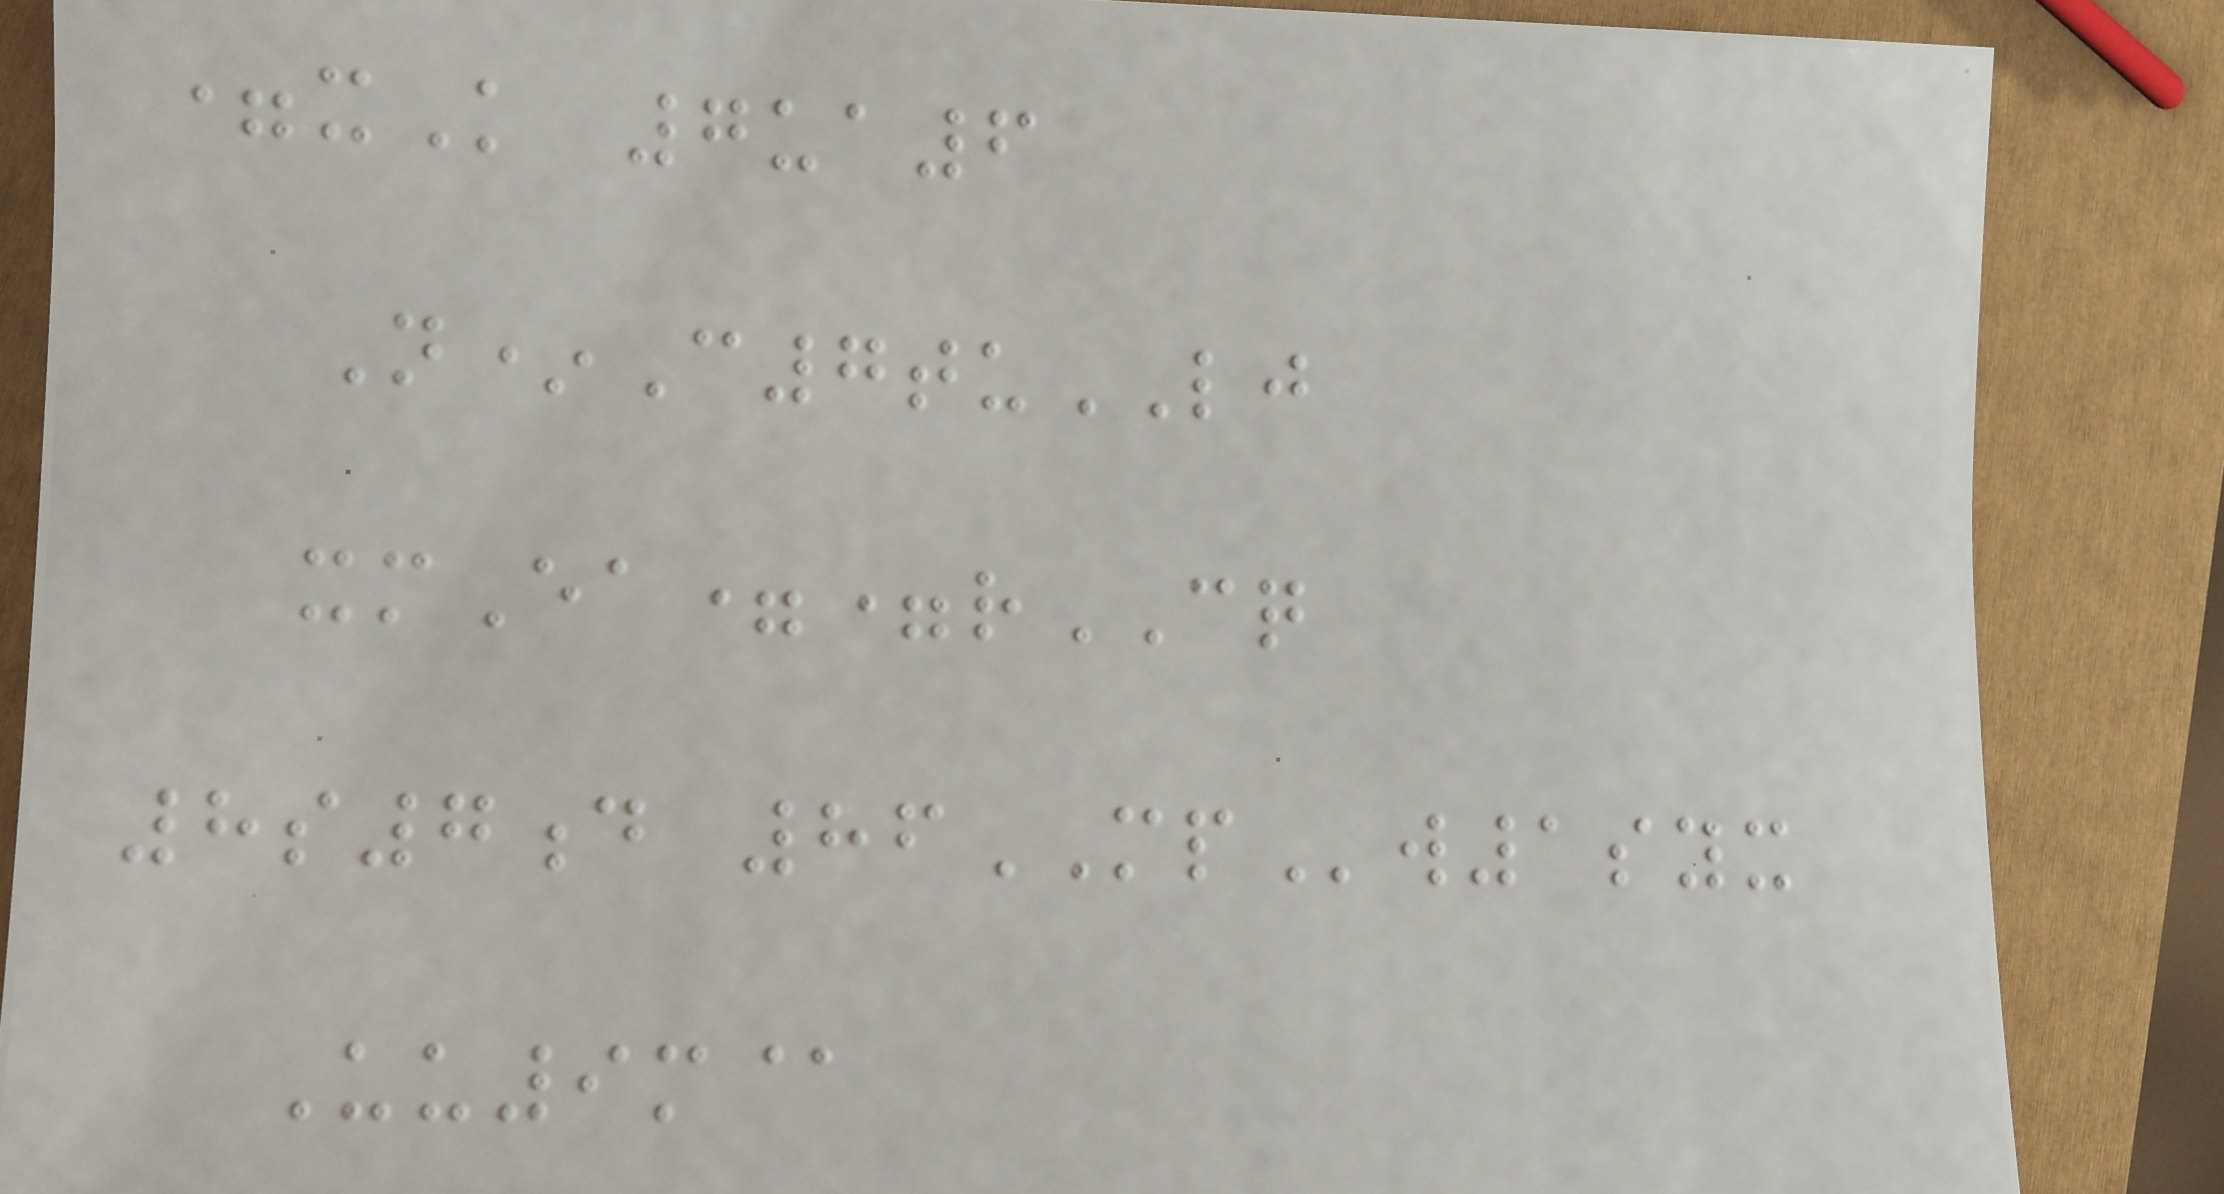=xK 7ua6
N*C7tuLJ
xmEa==rCQ
8s7d 86MPw1syx
Uu9m@
